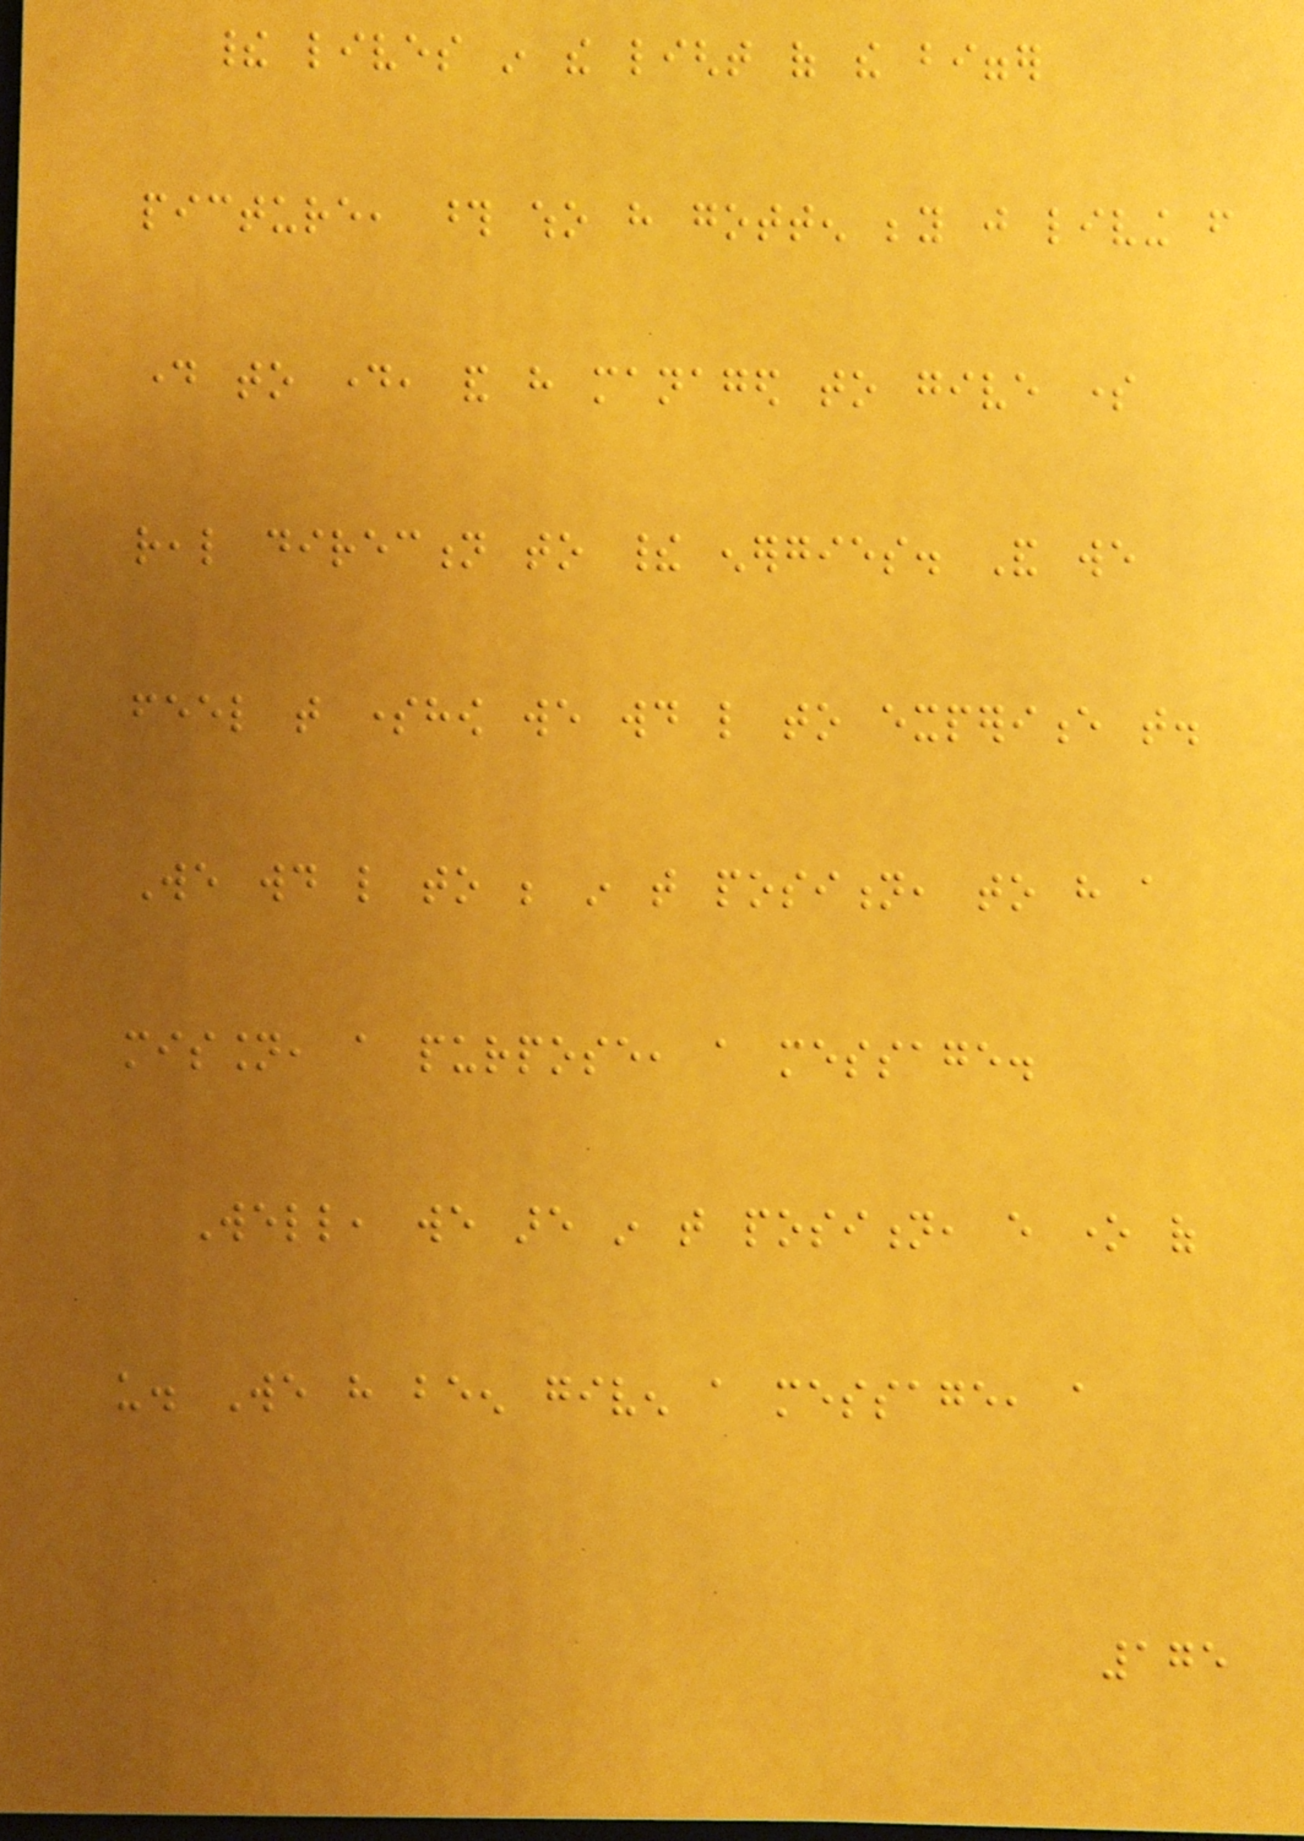their lives in the light of the bigger
picture, those who have gotten beyond just living from
day to day, and have managed to give some
real direction to their energies. And we
feel that somehow we would like to experience that.
We would like to be in that position, to have a
mission, a purpose, a message.
Well, we are in that position, every one of
us. We have been given a message, a
175
